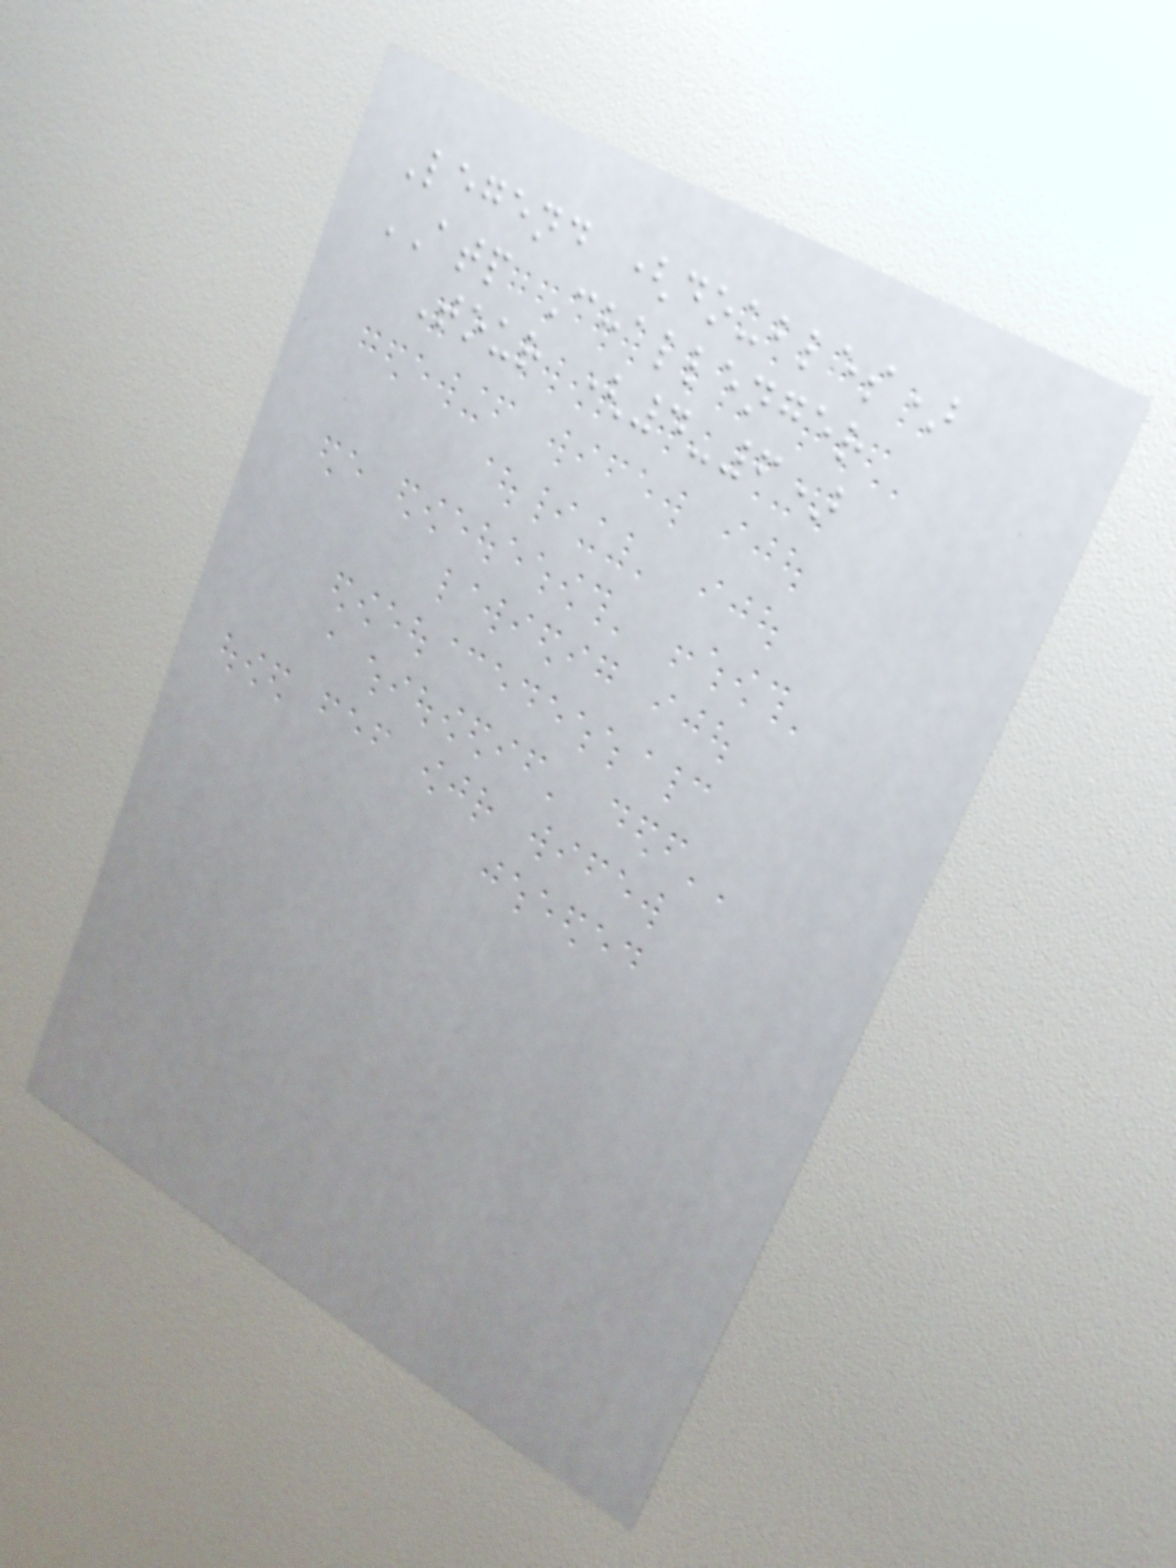Legend (doubles)
ATP Challenger
Tour (4-6)
